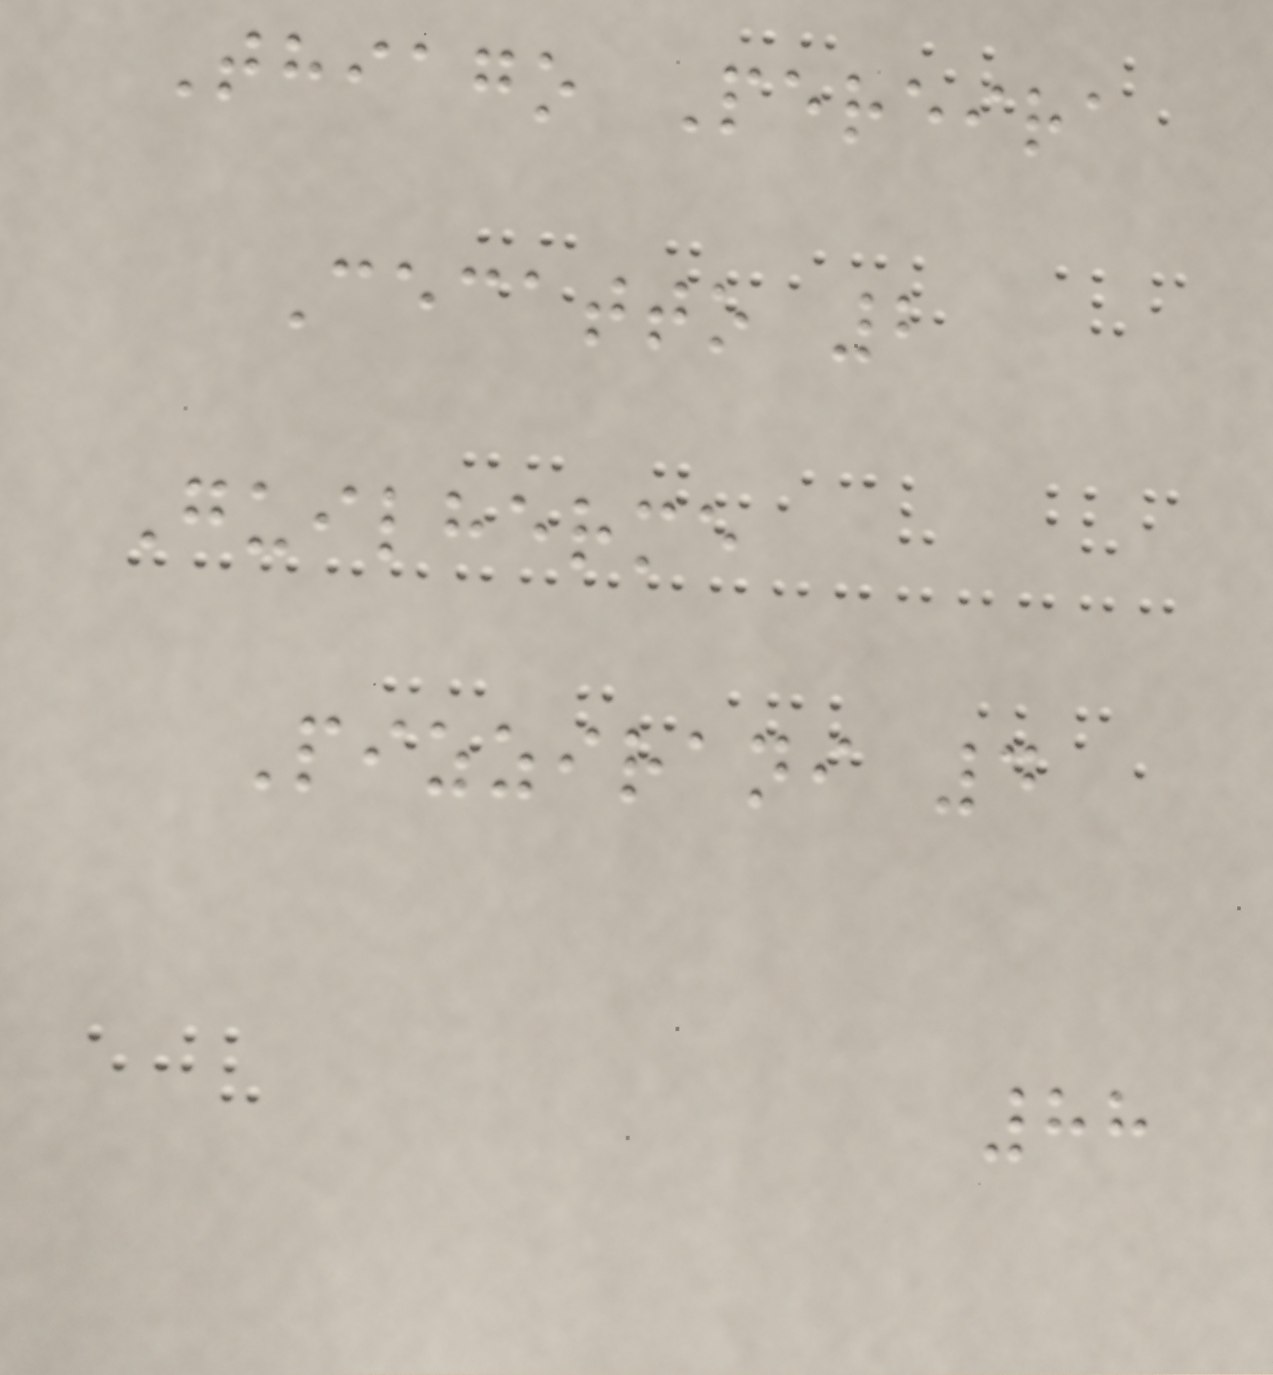Thiago Pereira
Cecatto 2
Guilherme
Pizzirani 4
88
